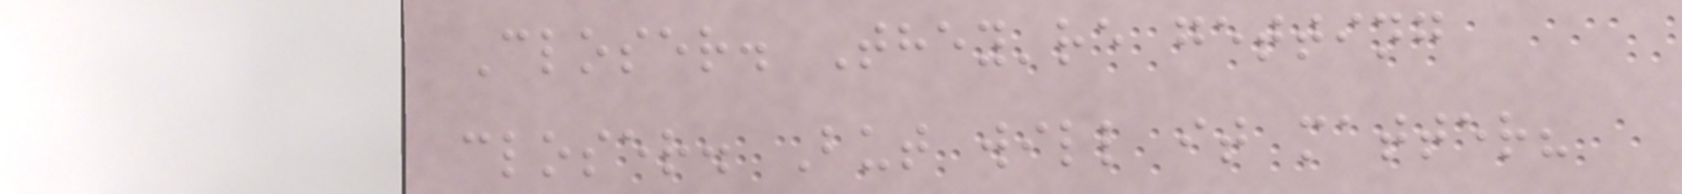Closer. They're getting
closer. But will it matter?
